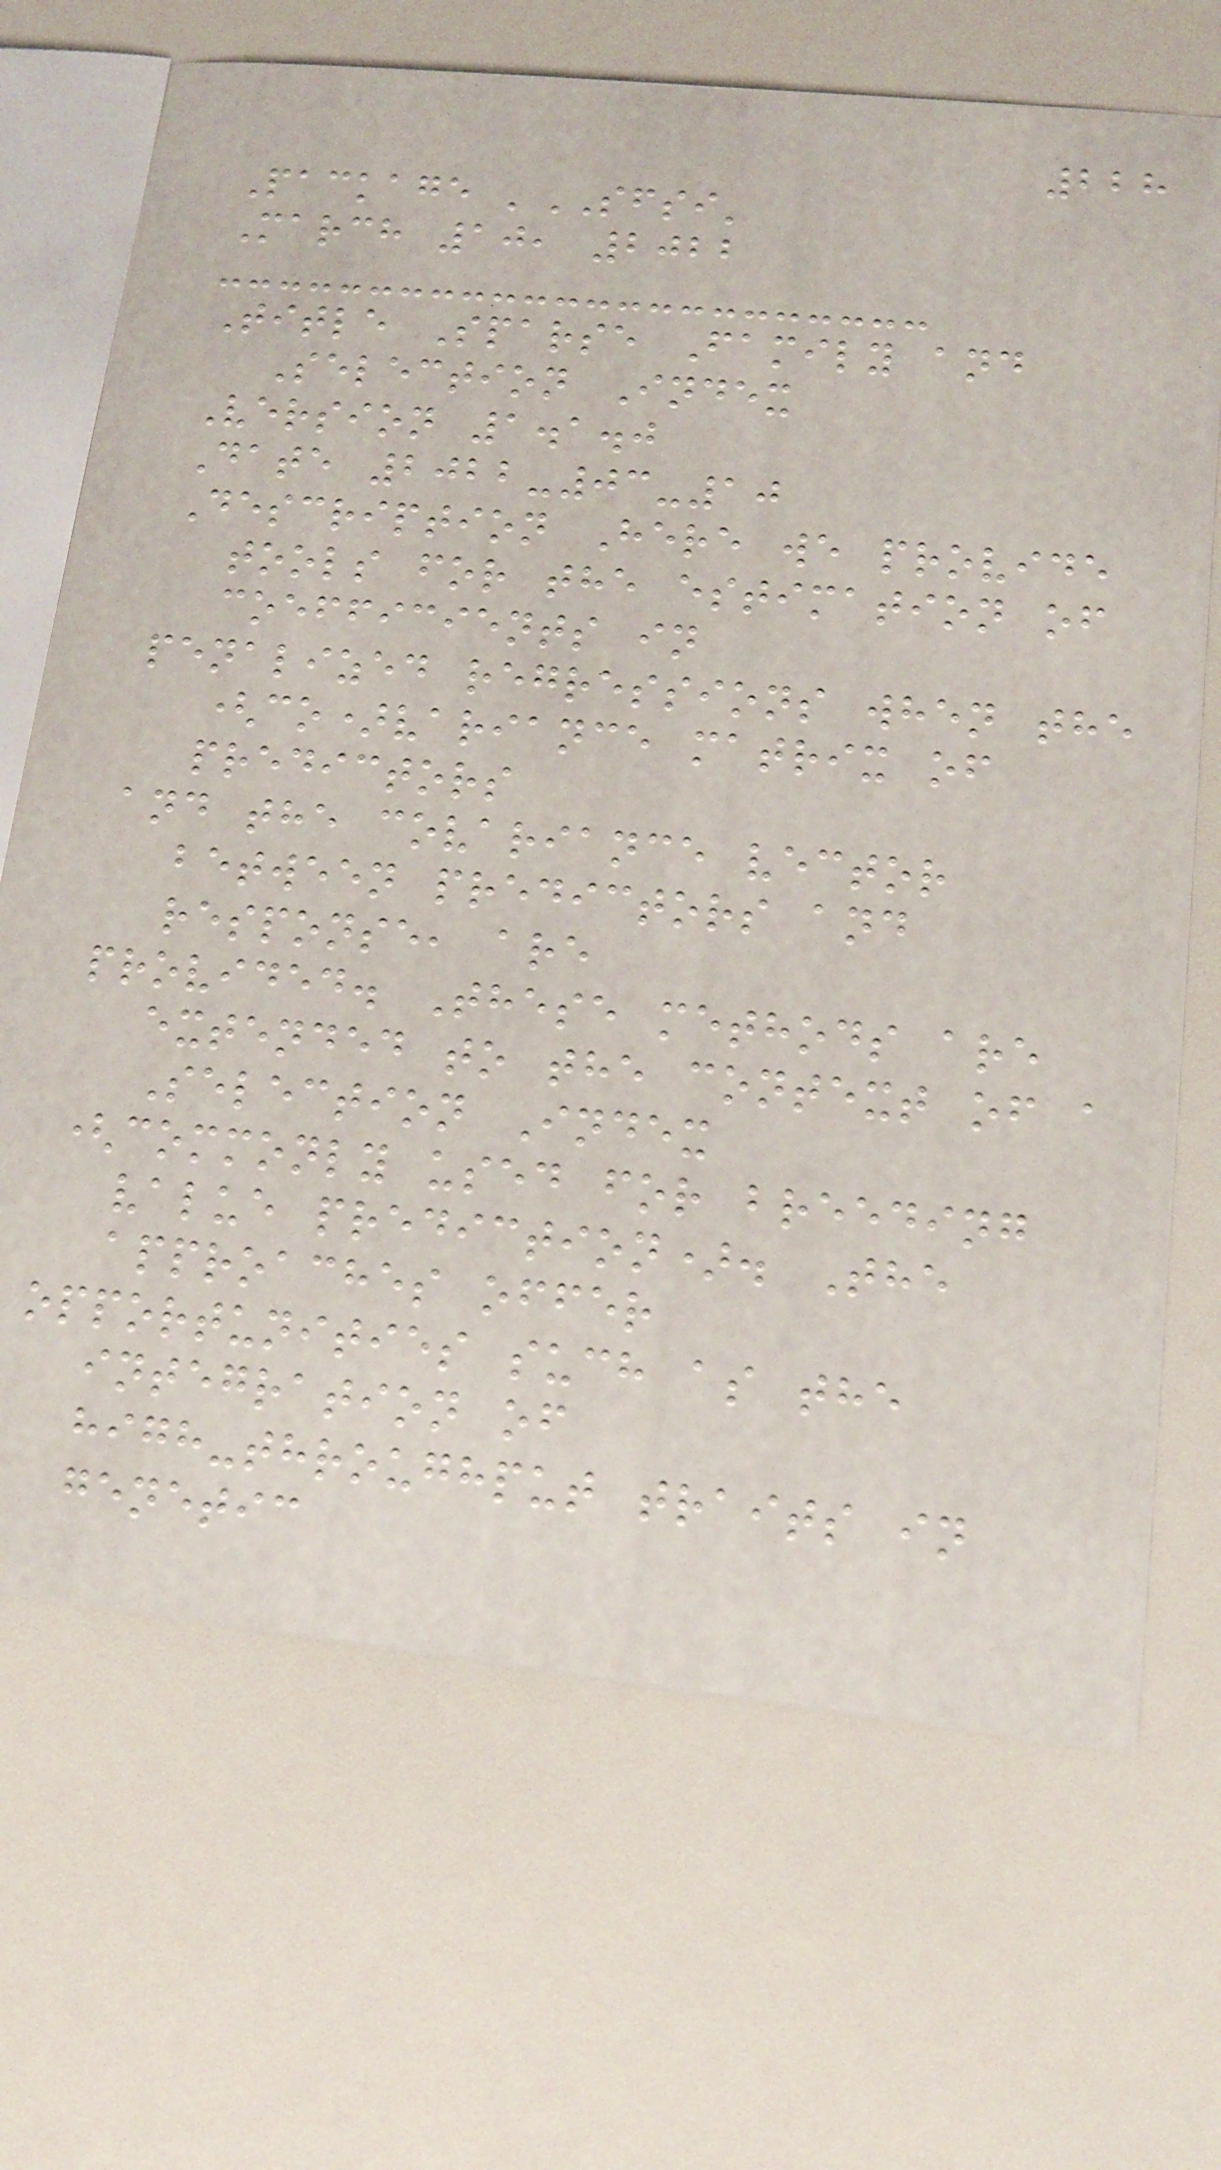228
Package 'SFSI'
March 10, 2022
Title Sparse Family and
Selection Index
Version 1.1.0
Date 2022-03-10
Description Here we provide
tools for the estimation of
coefficients in
penalized regressions when the
(co)variance matrix of
predictors
and the covariance vector
between predictors and
response, are
provided. These methods are
extended to the context of a
Selection Index
(commonly used for breeding
value prediction). The
approaches offer
opportunities such as the
integration of
high-throughput traits in
genetic
